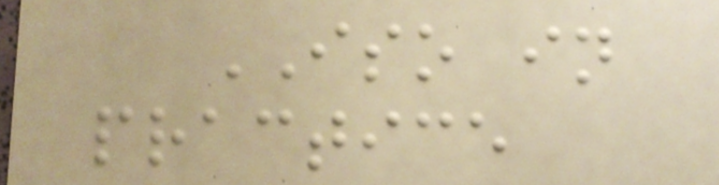ISO in
practice
